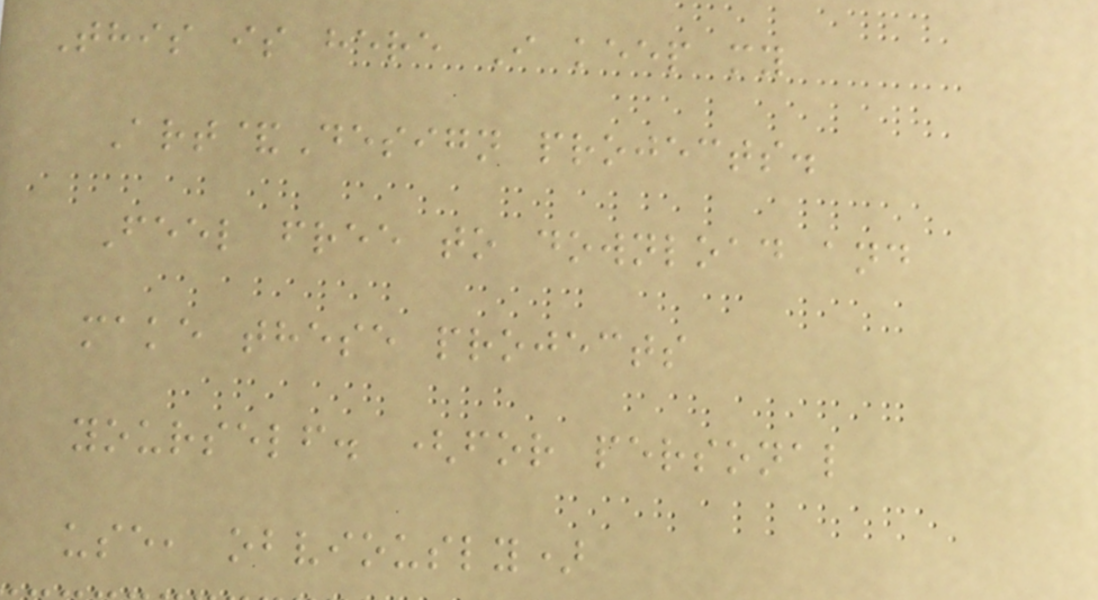This is here I keep my
Art&Design projects.
Feel free to download and
make these projects
yourself. (for personal
use, obviously)
